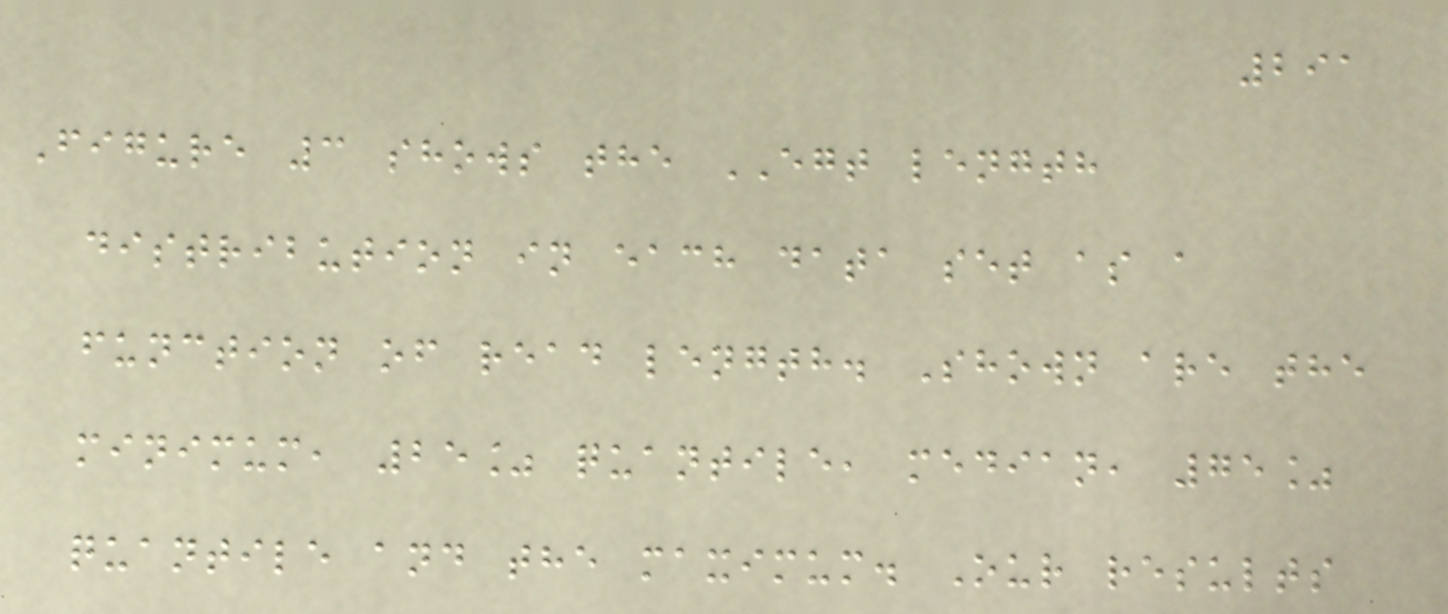291
Figure 3 shows the EGT length
distribution in each data set as a
function of read length. Shown are the
minimum, 25% quantile, median, 75%
quantile and the maximum. Our results
